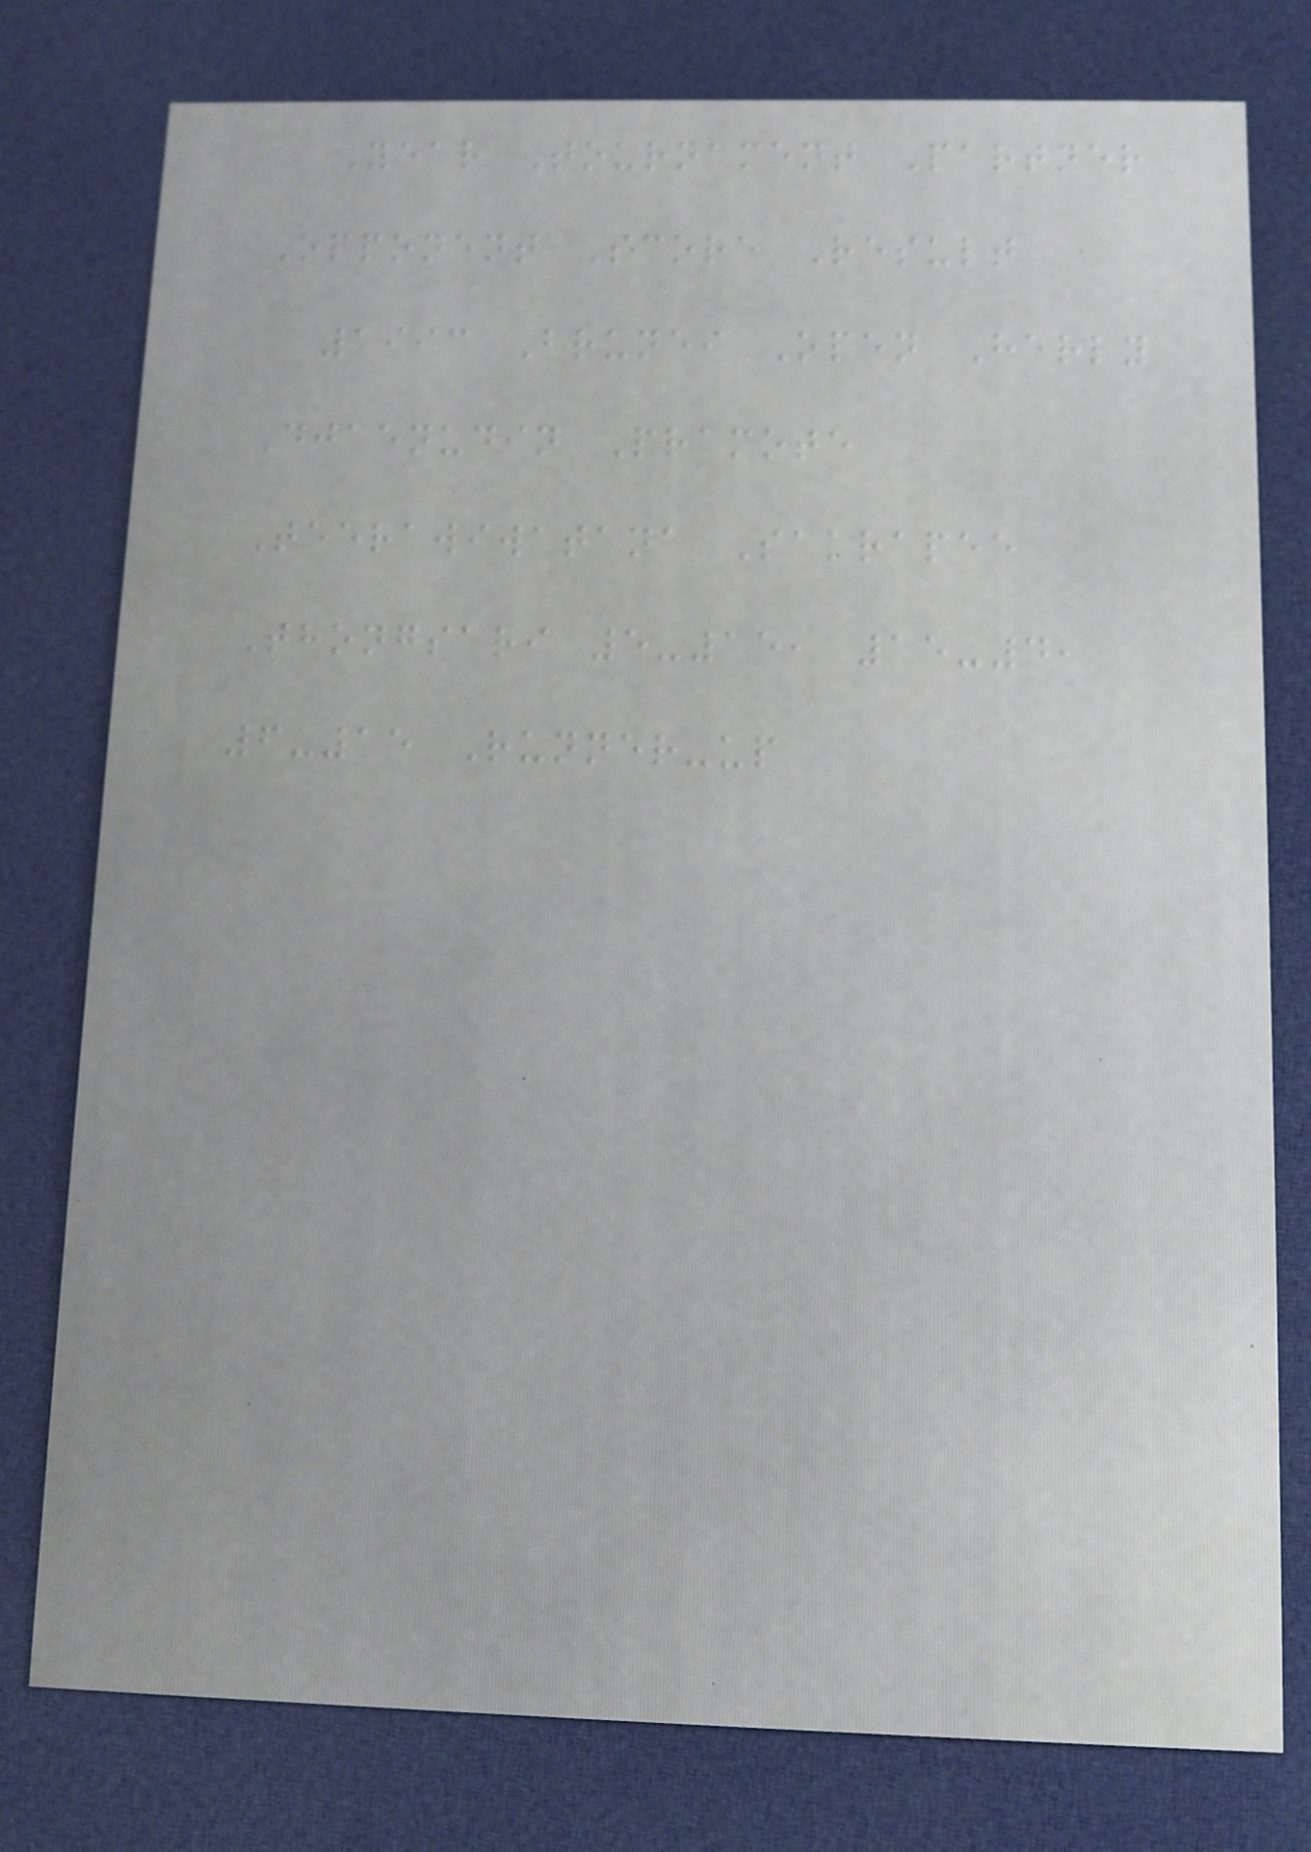Year Tournament Partner
Opponent Score Result
1993 Brunei Open Herly
Djaenudin Pramote
Teerawiwatana Sakrapee
Thongsari 5-15, 15-4,
6-15 Runner-up
